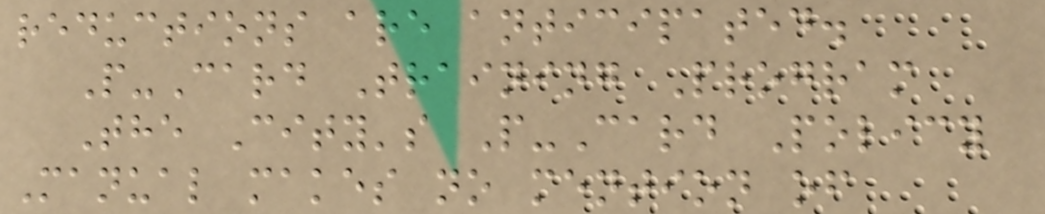reductions are anticipated.
P-Card Training Program
The City's P-Card Policy
Manual makes no mention of
